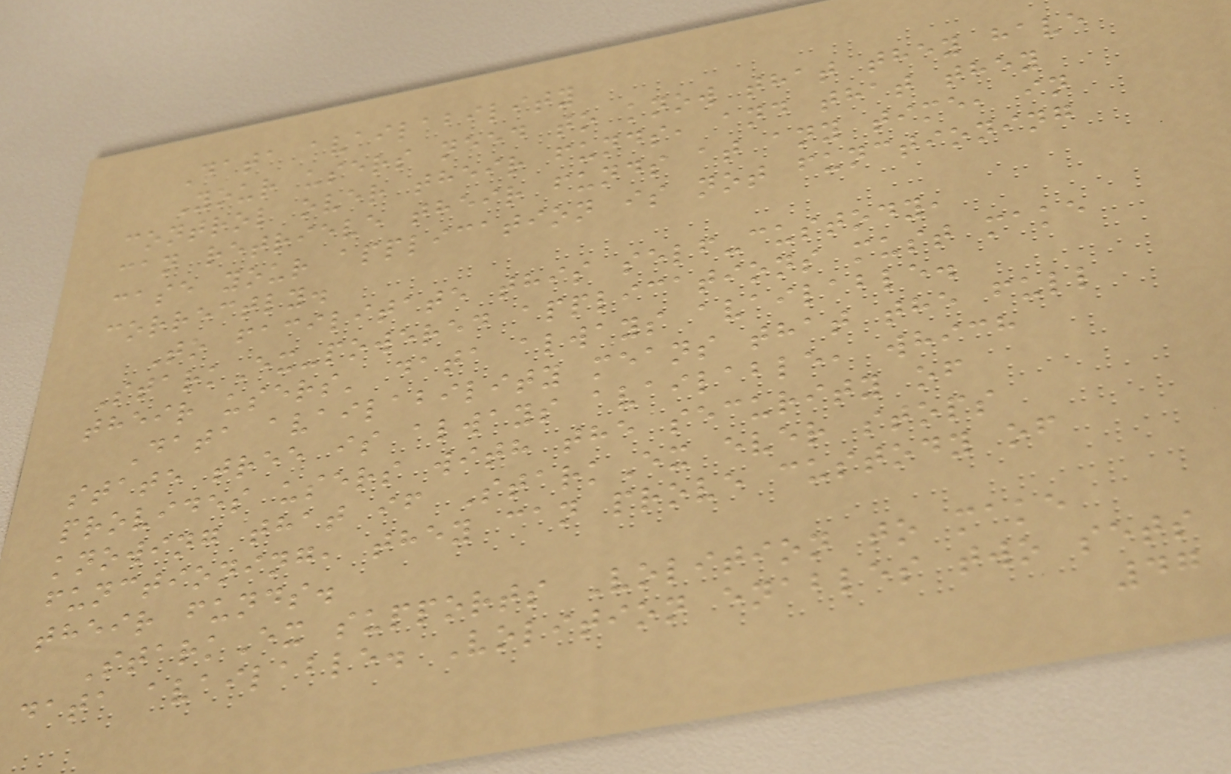Data availability
Your users need to know that they have
control over their funds, and that they
can retrieve their funds at any time, in
case your application is not functioning
correctly.
To facilitate this self-custody,
StarkEx-powered applications must make
their users' data always available.
Data availability means that the full
state tree is always available, which
provides users with the security of
knowing that if StarkEx ever stops
functioning, they can prove custody of
their funds.
StarkEx supports Volition to make
data available. Volition enables two sets
47
